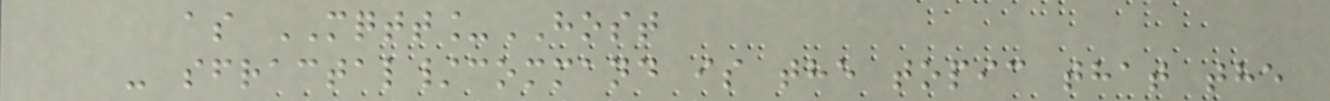as MQTT_HOST
- sfractal/command is the topic that the
